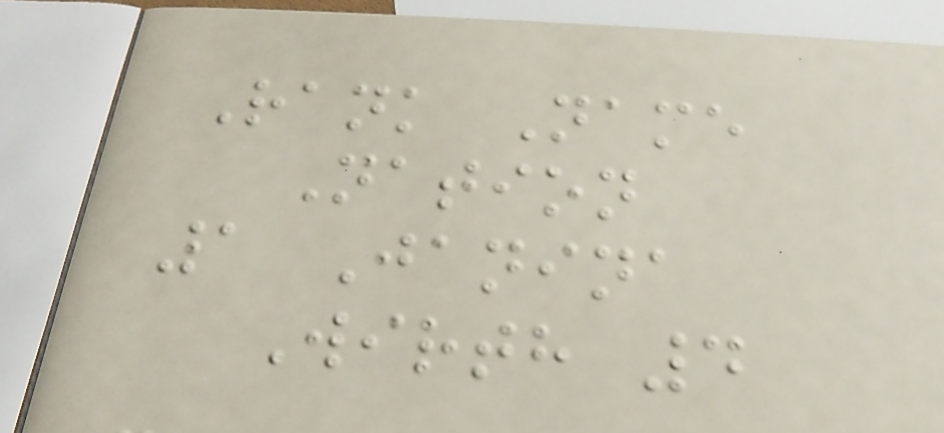Rank Name
Nation
1 Janina
Wirth 4
